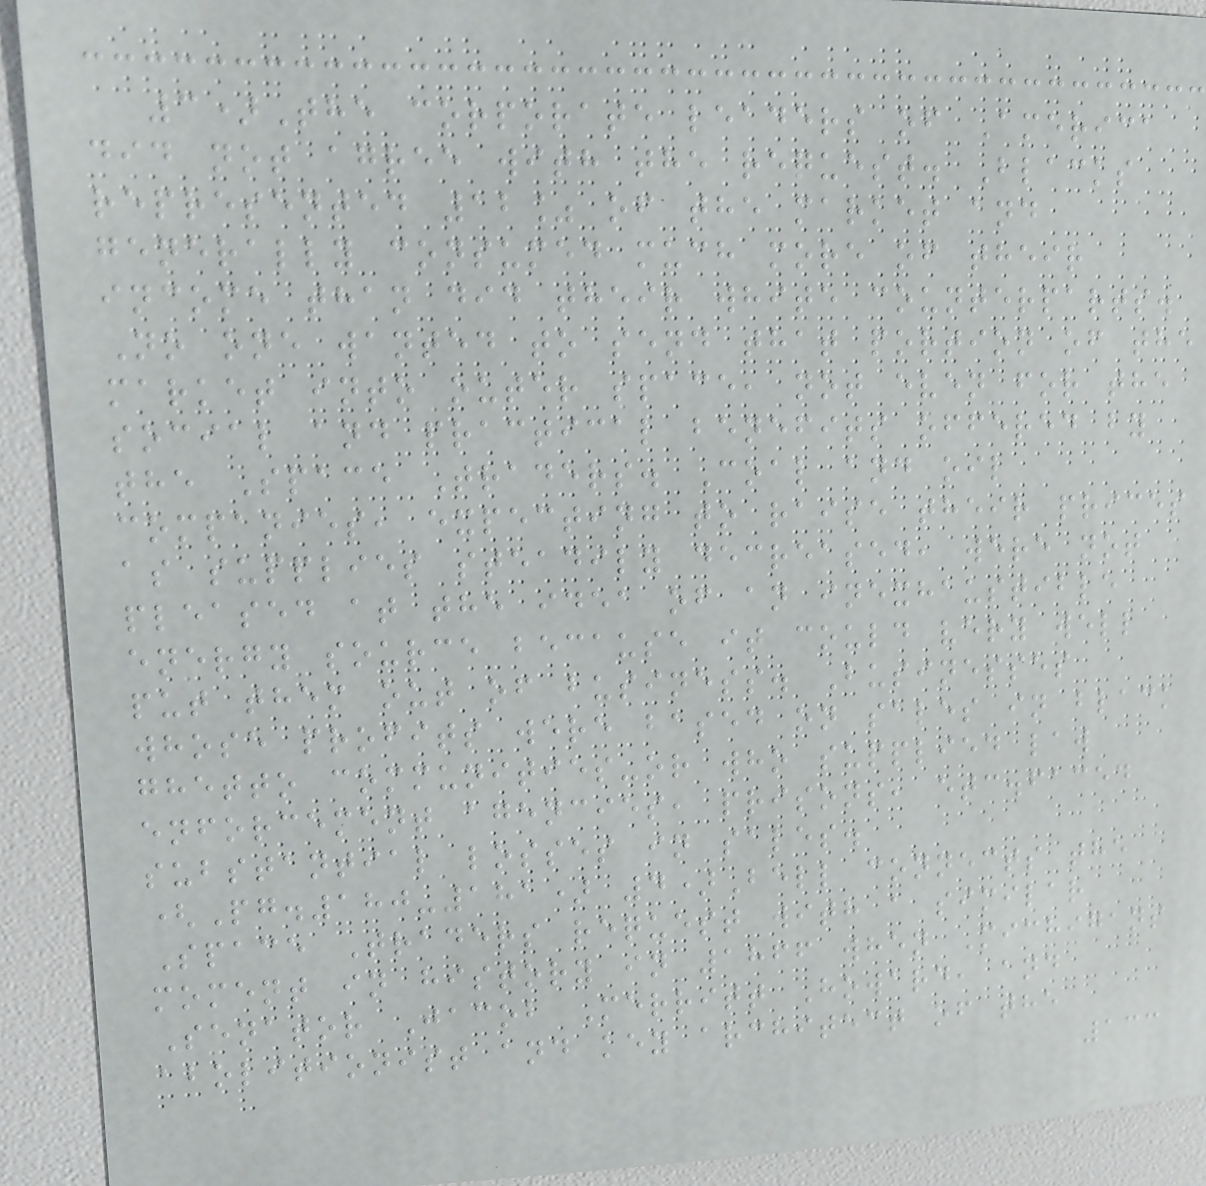3)The corporate leaders of America
did not agree with the request. Blacks
represented 12% of the market and
generally consumed much more of their
income than did their white counterparts.
No one wanted to send that portion of the
market into outer space, not even for the
social and practical benefits offered by
the Space Traders. Coal and oil
companies, expecting to raise their prices
as supplies steadily decreased, were not
pleased at the idea of an inexhaustible
energy source because it could very well
put them out of business. Businesses
whose profits were based on sales in black
ghetto communities-or who supplied law
enforcement agencies, prisons, etc.faced
substantial losses in sales.
(Pg.180-181) 4)Bell connects the
Space Traders request with a similar
moment in history in 1866 when Michigans
Senator Jacob Merritt Howard, and
abolitionist and key architect of the
133
